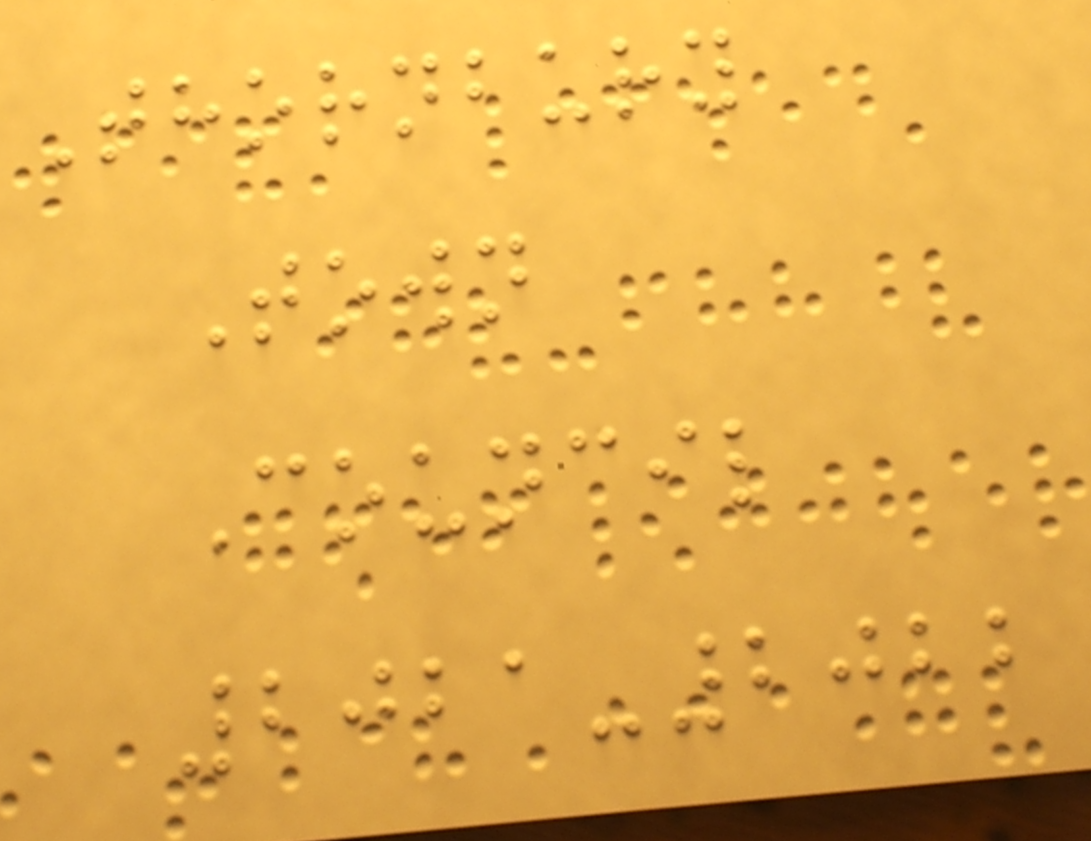Thornbury
Town
Council
2021-2022
